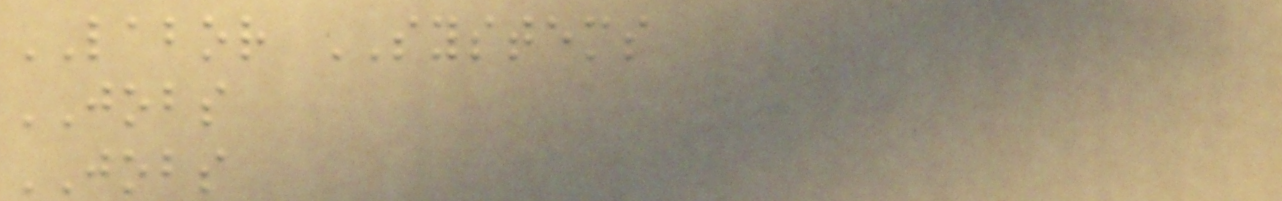LABOR SYSTEMS
JOBS
JOBS
